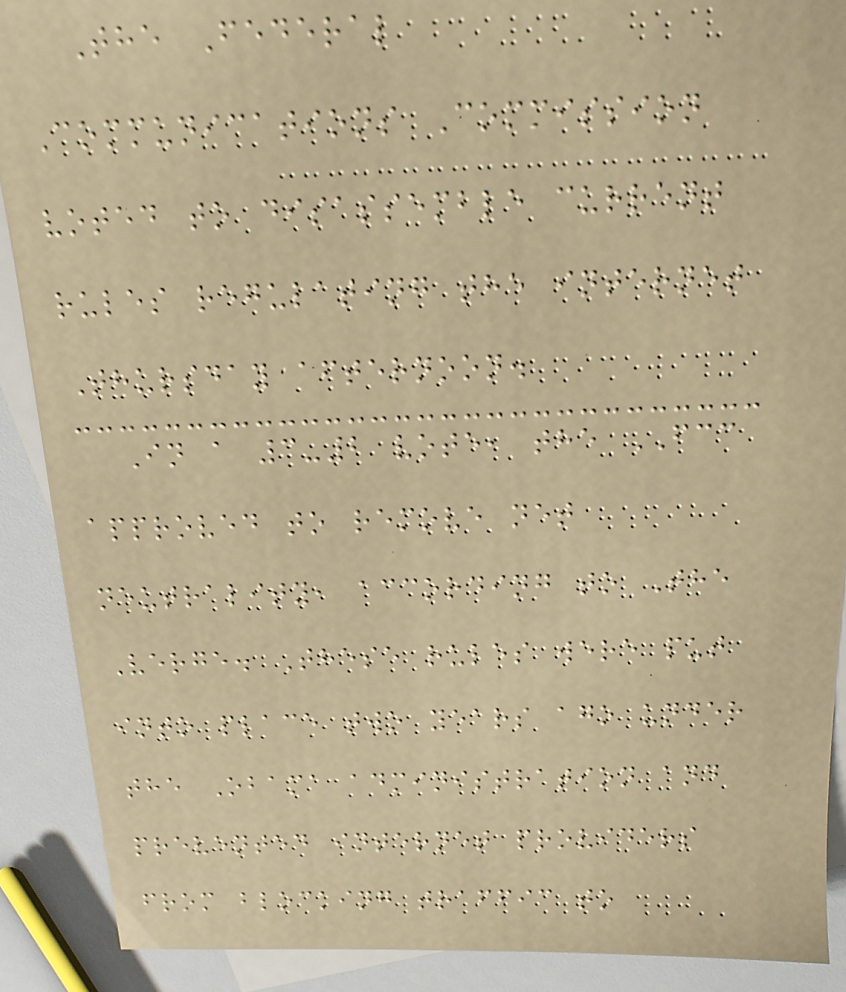The Federal
Communications Commission
voted to disassemble current
rules regulating the internet
Thursday afternoon.
In a 3-2 vote, the FCC
approved to remove net
neutrality, according to The
Verge. These rules were put
into place two years ago under
the Obama administration and
prevented internet providers
from blocking traffic to
